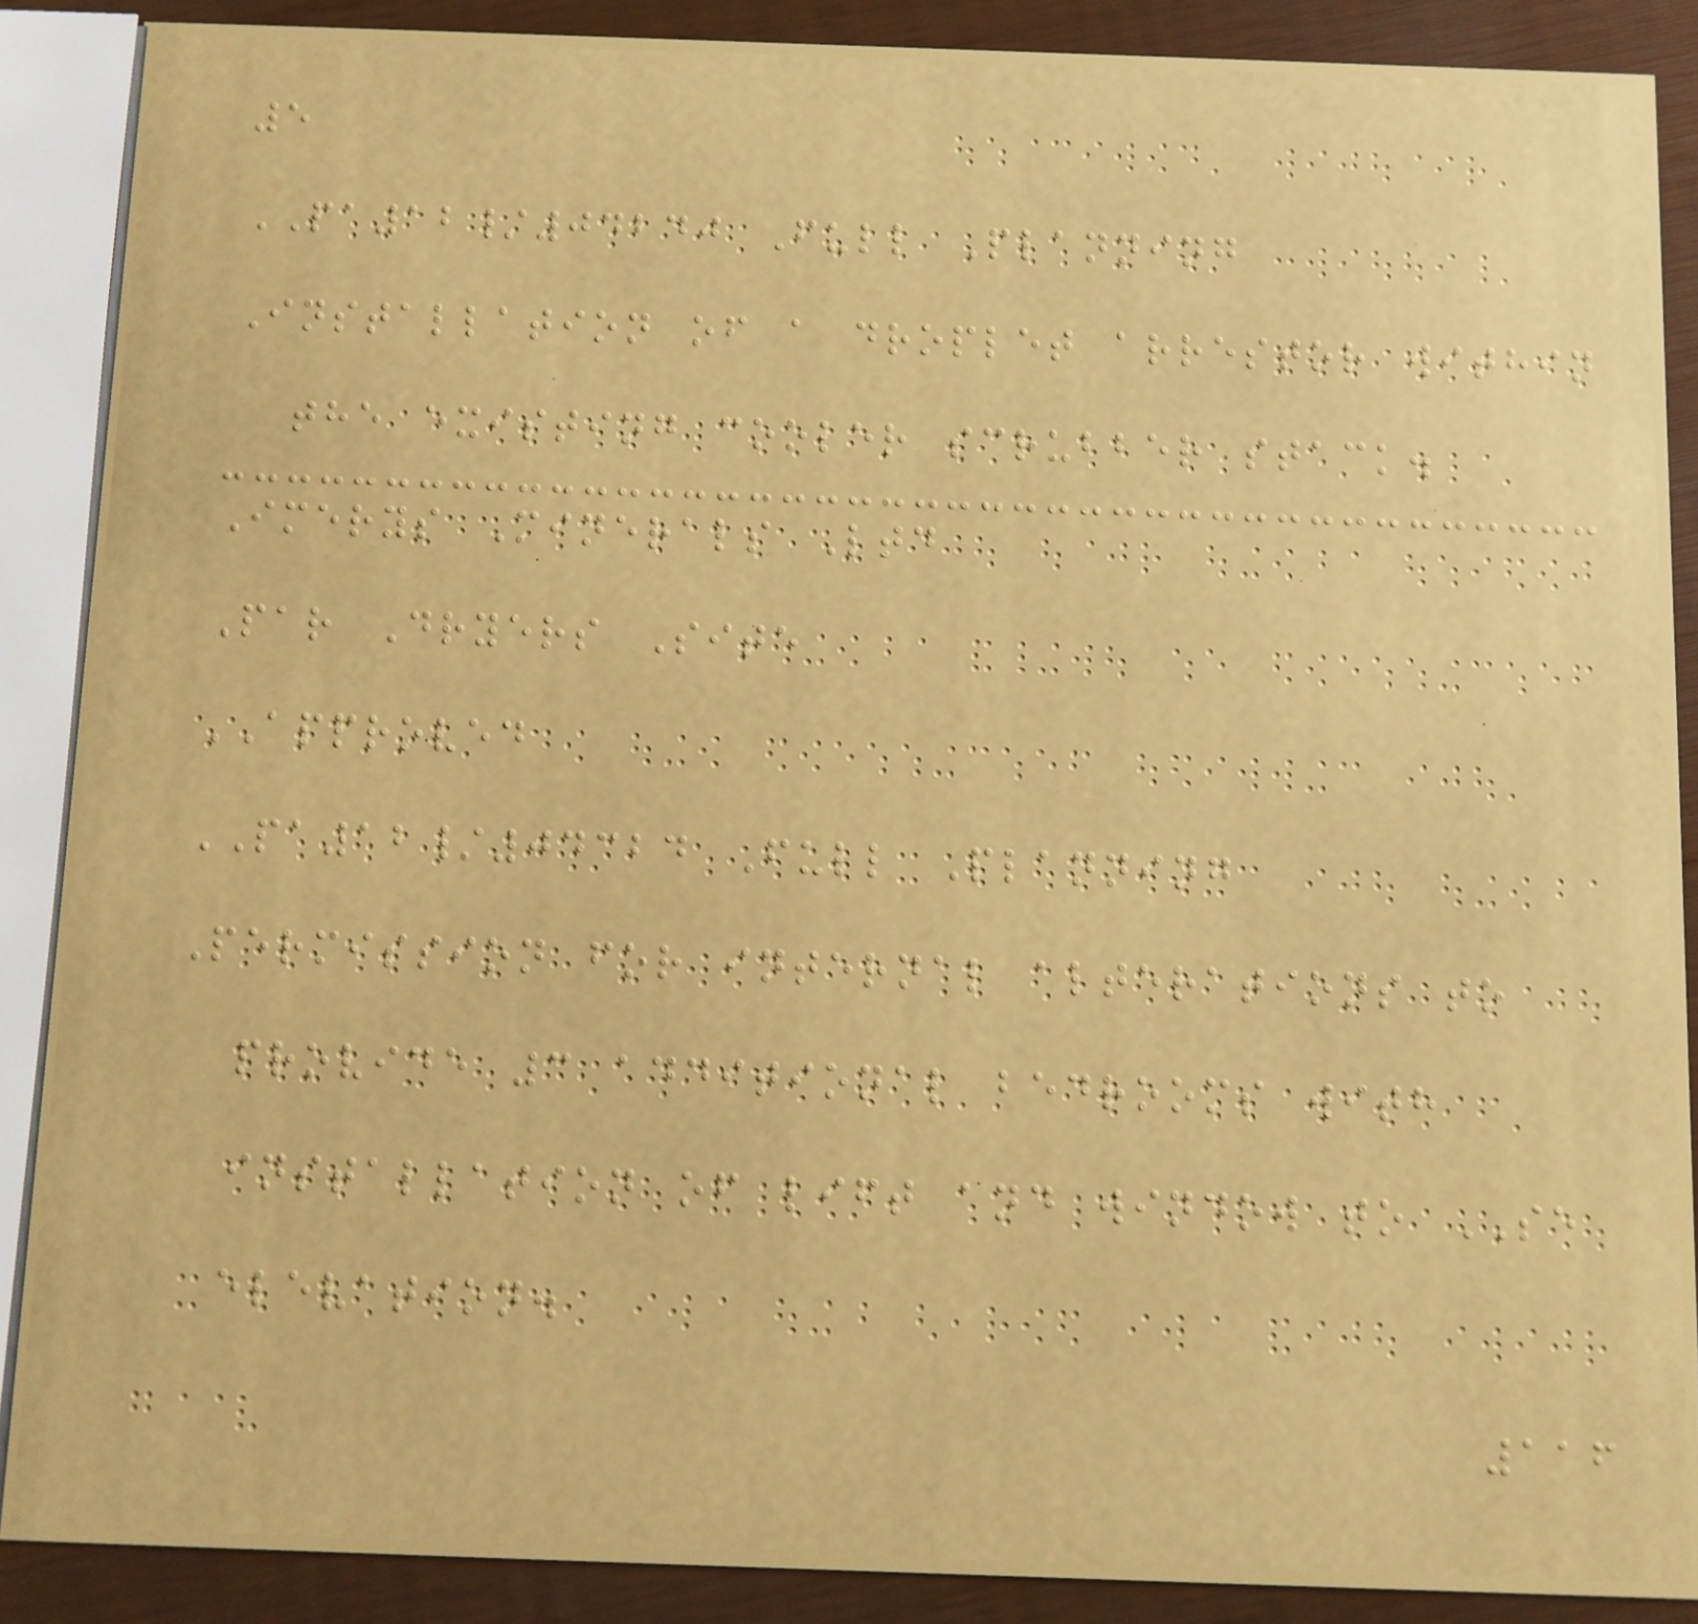5
PA12/04240 Full Planning
Installation of a droplet arrestor within
the existing cooler scrubber stack.
Imerys Minerals Ltd
Par Dryers Site
APPROVED
PA12/04324 Full Planning
Permission for internal alterations to
provide 3 additional bedrooms with
installation of lift and window to SE
elevation.
116
